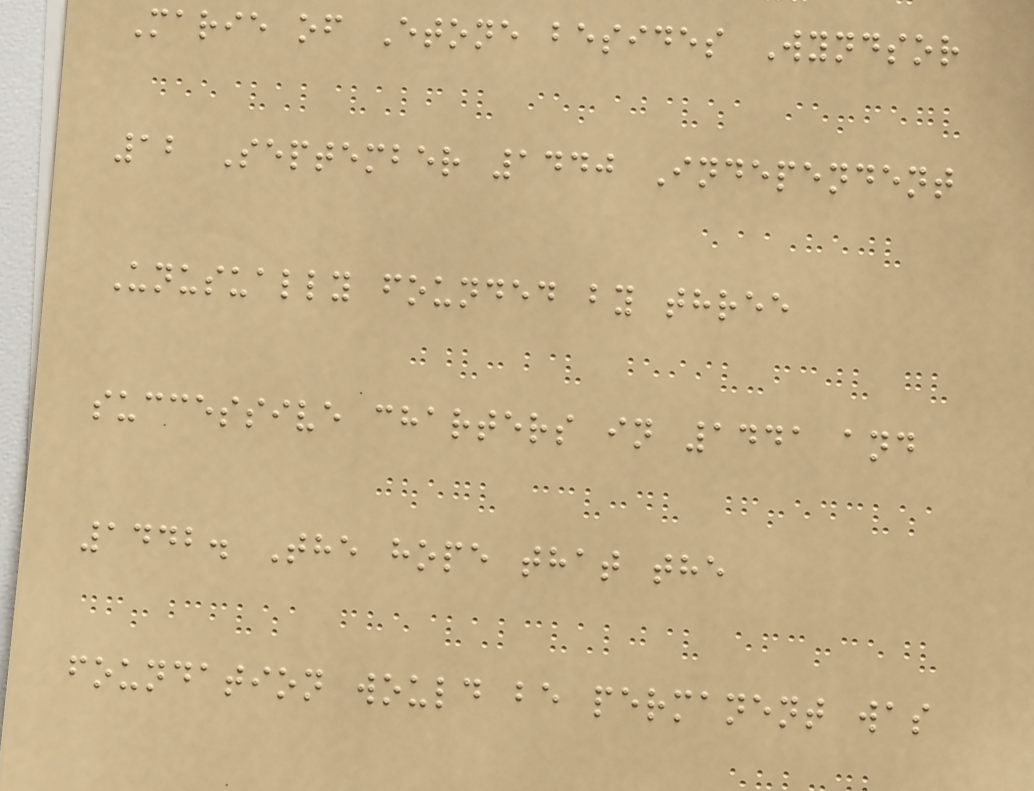Marie of Etone besides Wyndsor
12 September 1440 Independent
Unusually founded by three
successive charters in 1441 and
1442. The hope that the
foundation would be permanent was
